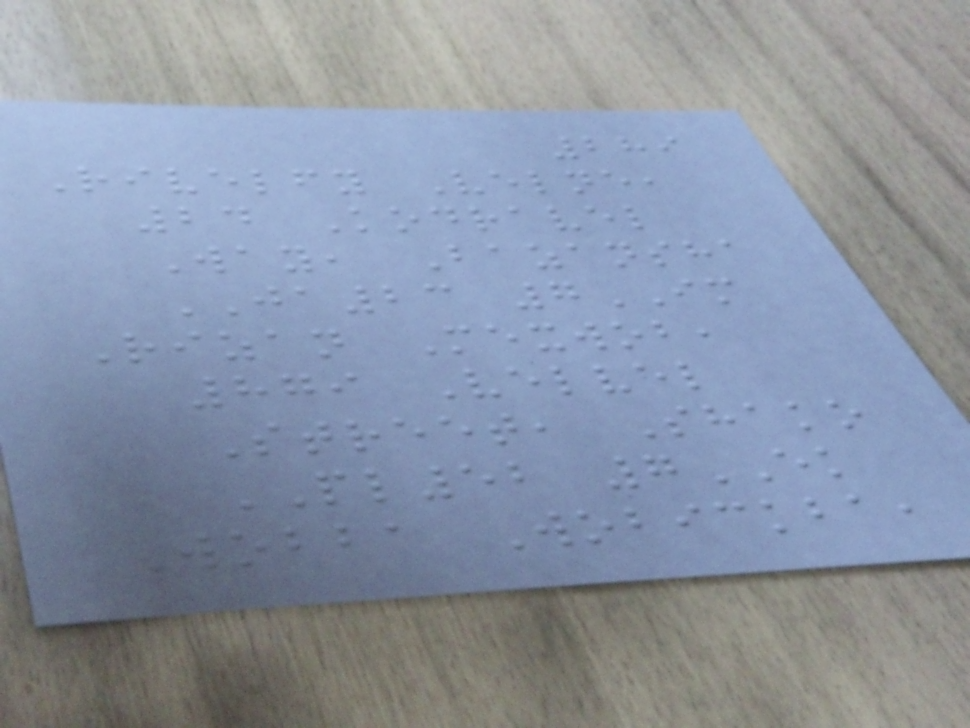289
Rivelfy Velne,
24 Kodravel
Way, Bazansha
JA23 7IM
Rizan Mexwob,
879 Velvel
Street, Shako
PL52 7EK
Wobba Wobickba,
